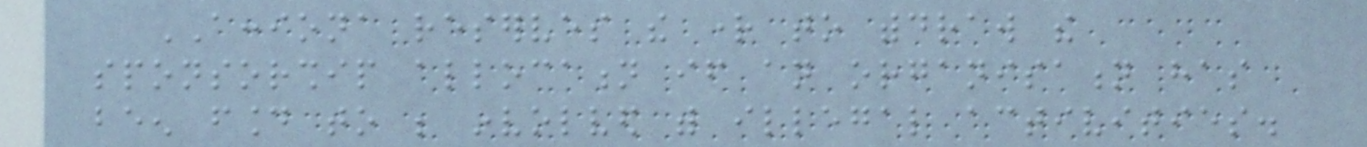ACCIONA reserves the right to withdraw the
sponsorship allocation if an organisation has
been found to be involved with illegal activities.
